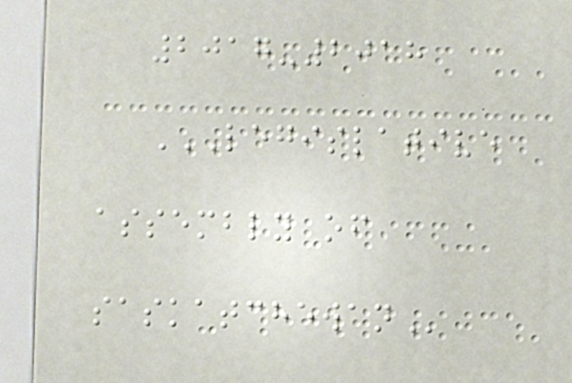2017-2018
LEGISLATIVE
ASSEMBLY OF
SASKATCHEWAN
